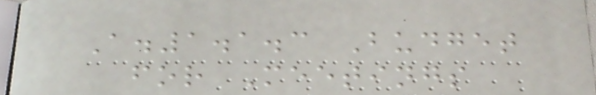A.1.1.3 Budget
for Meetings
